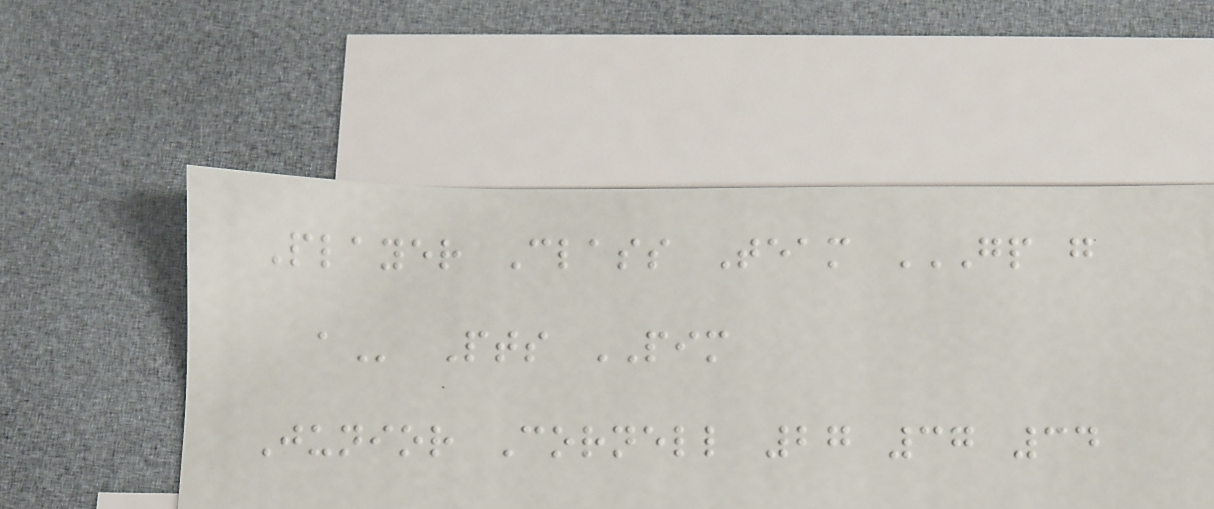Player Class Team GP G
A Pts PIM
Junior Cornell 27 37 34
